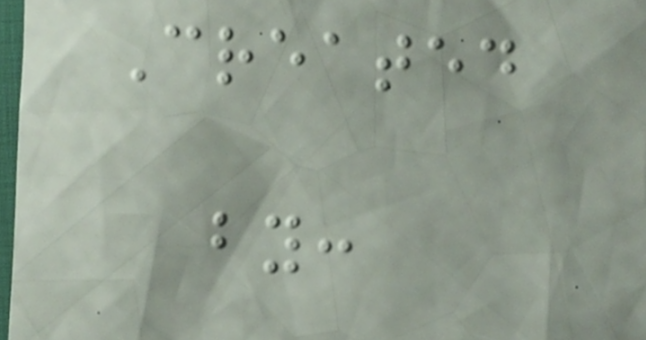Created
by:
